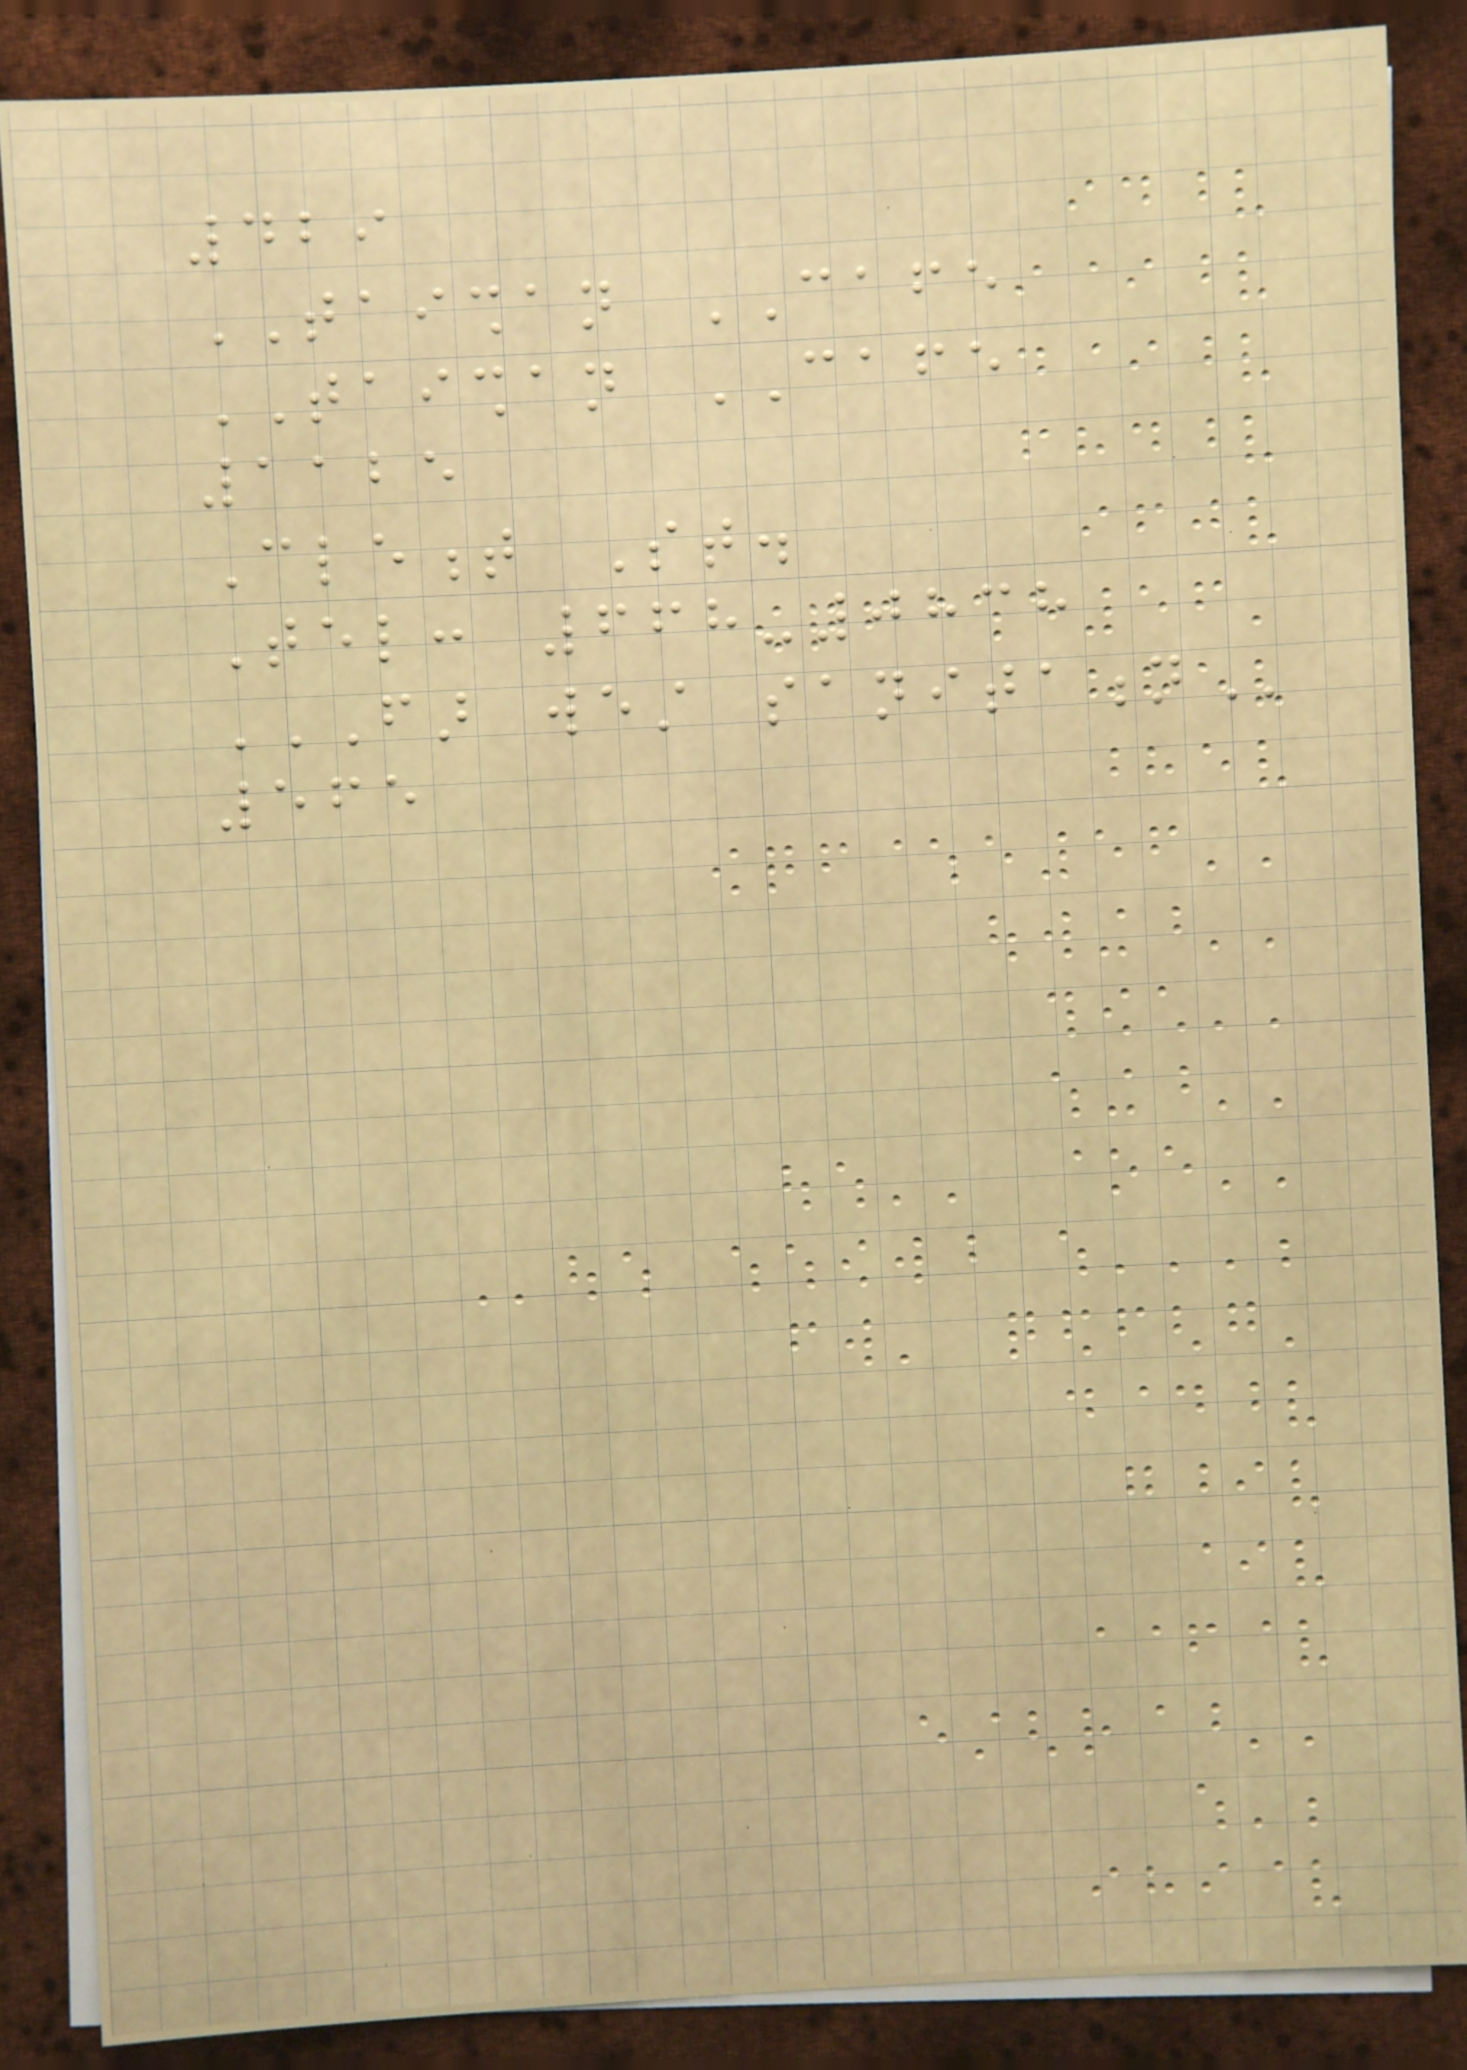429
TAISHAN CAFE
TAISHAN CAFE
1125
Clement St.
Tel: 668-0838
FAR WEST SANITATION
565
